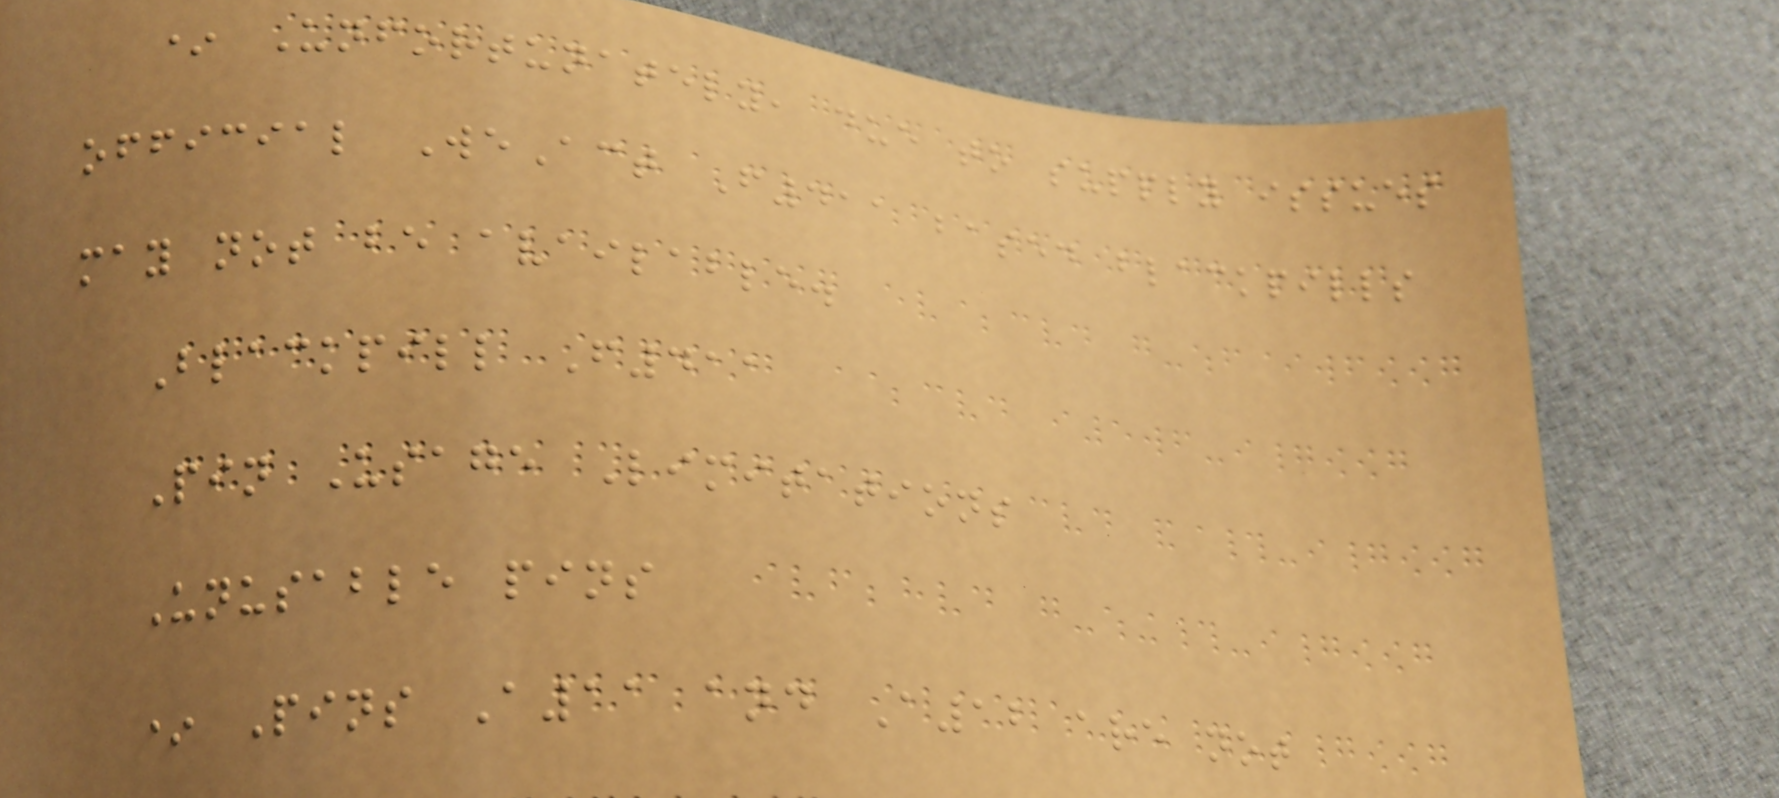* Unfortunately, due to supply issues
official WeAct F411 based blackpills
may not be available.
Blackpill F411
Pin Usage Limitations
Unusable pins
* Pins A11 and A12 are not
